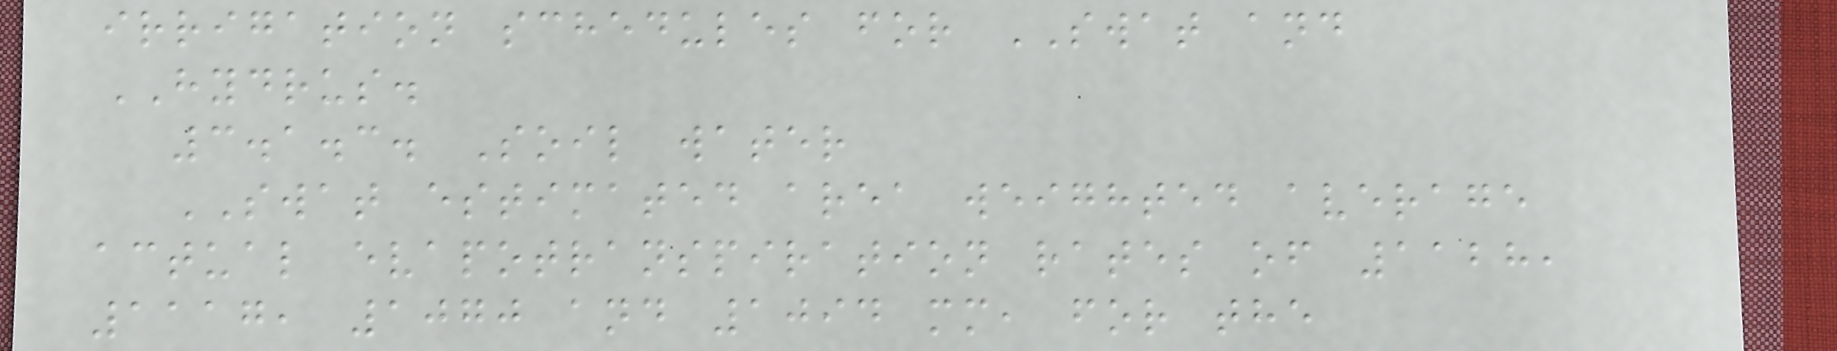irrigation schedules for SWAT and
HYDRUS.
3.1.3. Soil water
SWAT estimated area weighted average
actual evapotranspiration rates of 1128,
1117, 1070 and 1094 mm, for the
